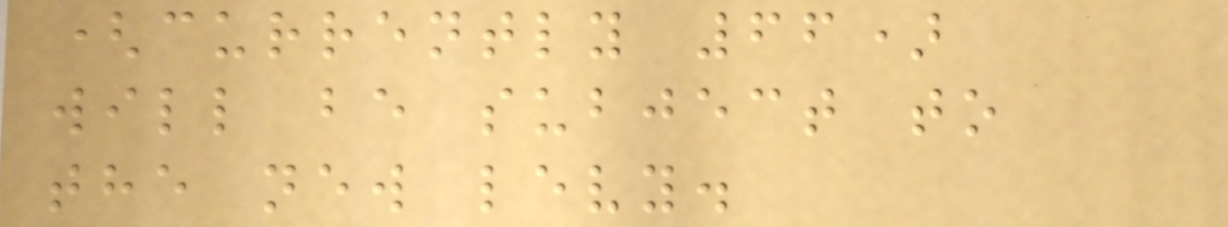(currently 66)
will be subject to
the new levy.
